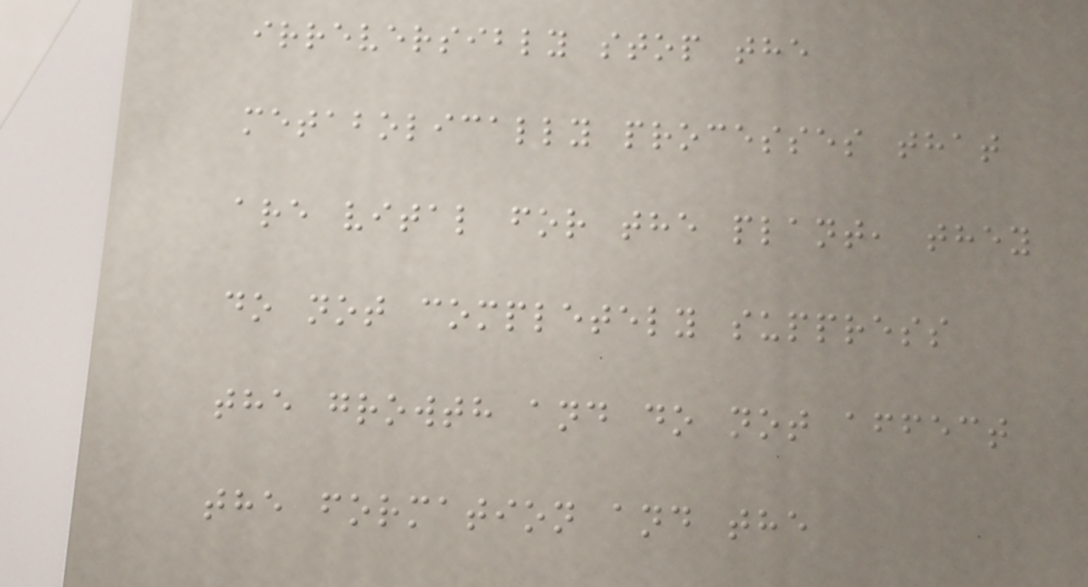irreversibly stop the
metabolically processes that
are vital for the plant, they
do not completely suppress
the growth and do not affect
the formation and the
